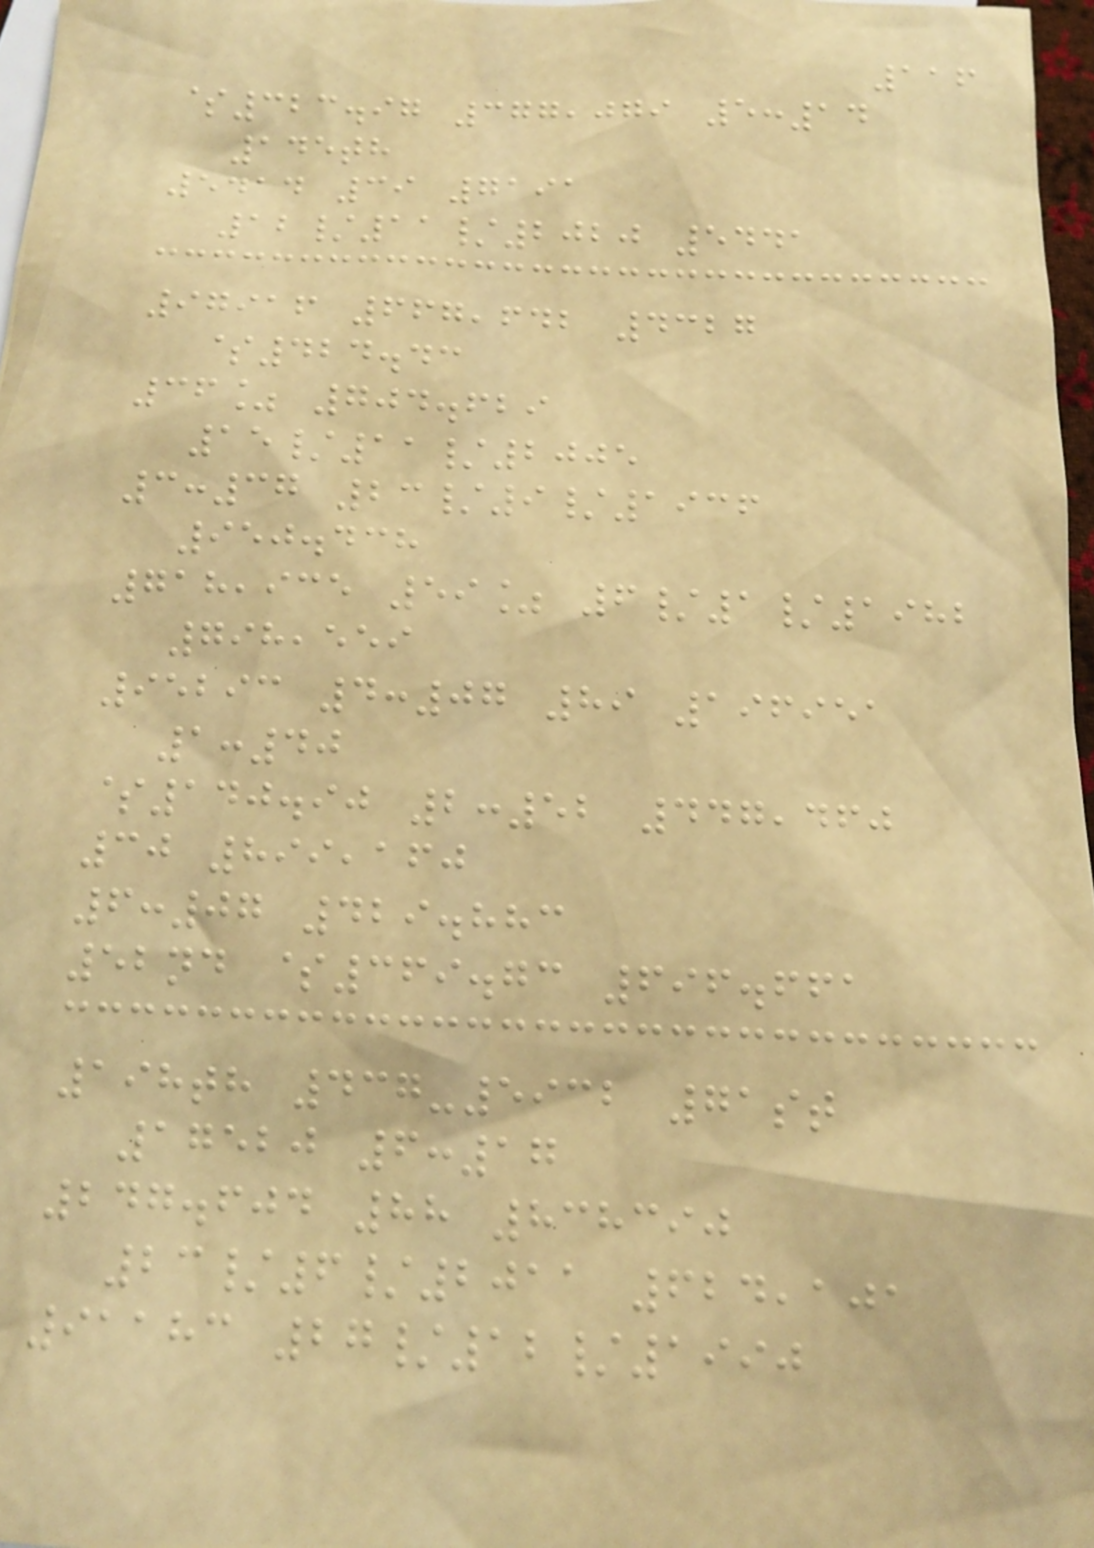116
$323.97 377,079 5:14
145th
5414 39 7191
12/11/2020 5441
97916 667,642 4327
$424.43
36% 704.629
15/11/2005
3:37 23/9/1936
950.438
718,935 59% 6/1/1982
798,559
95293 4:07 89 196951
1:40
$140.90 2:52 447,460
30 899,160
6:07 429.883
52nd $369.73 696.661
198th 437-5932 71st
17520 6:17
247.604 88 838390
23/6/2011 624,101
91183 27/12/1990
